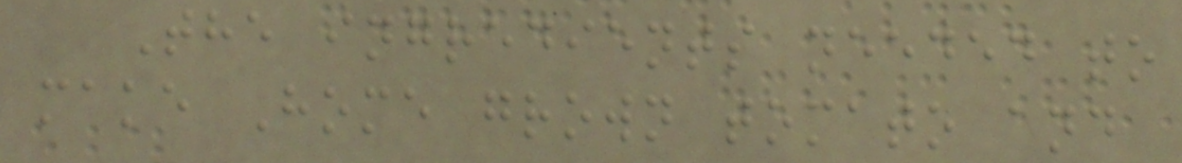The ingredients needed to
make Home grown tomato and
